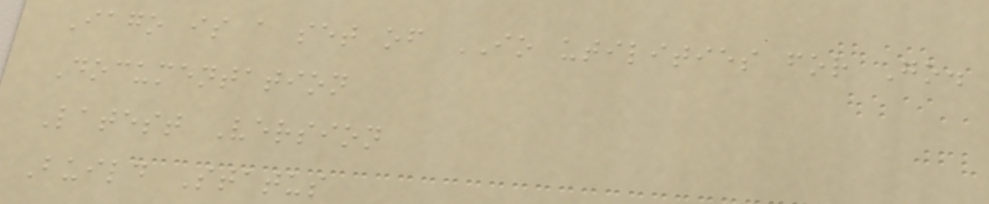Iago is a set of IO utilities for Go.
Documentation
Latest Version
Build Status
